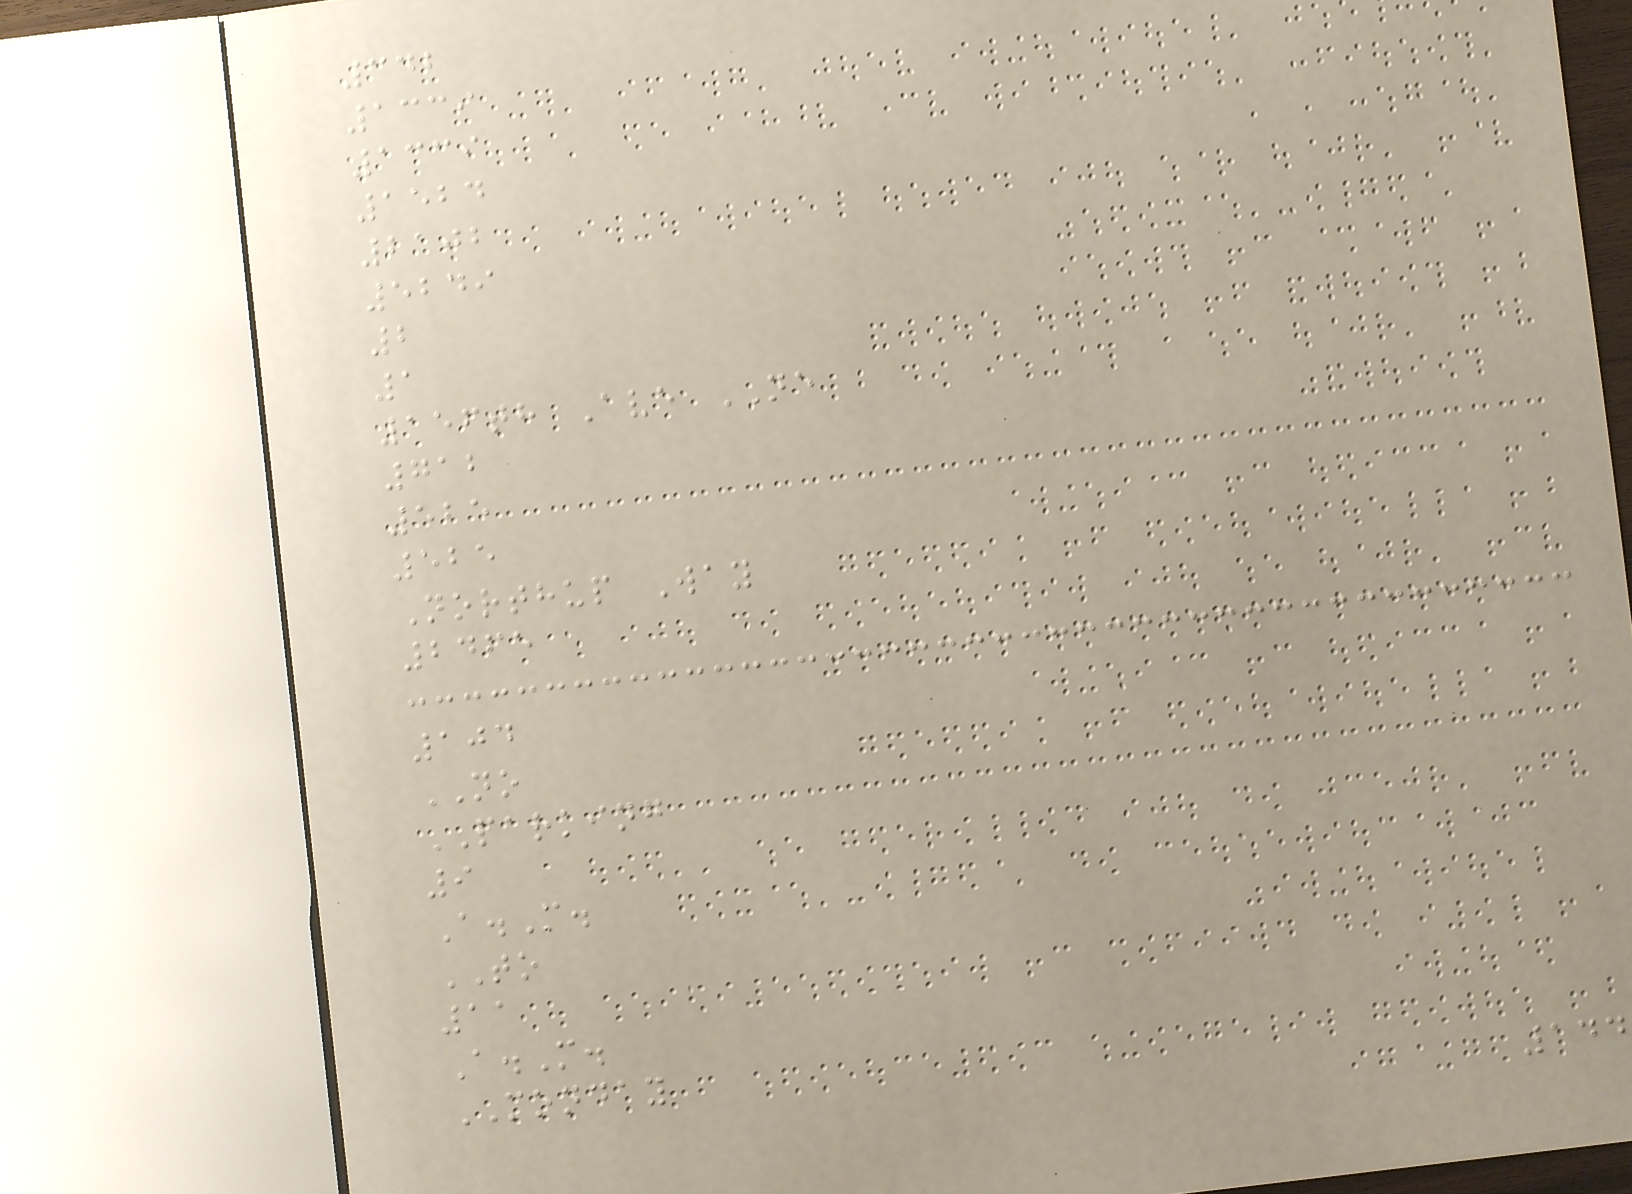342
1339
1339
1524
2102
5249
2
1
156th Ave NE
712
525
525
Northup Way
2465
104
NO
PARKING
9
A.M.
TO
11
A.M.
MONDAY
144
